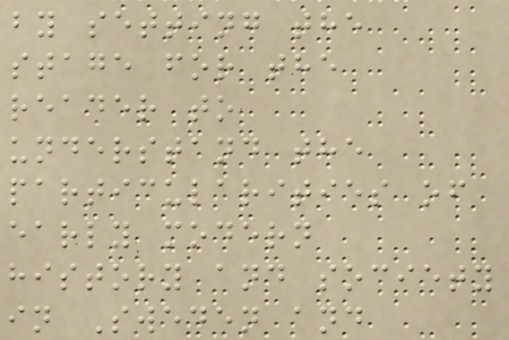by setting the
stage for the
reader to
understand the
particularities of
early modern
history and society
in Sweden and
